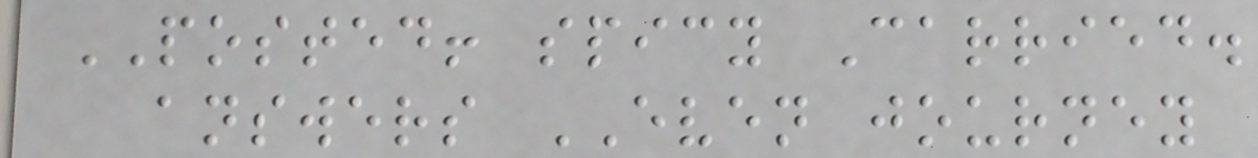POSTED! spicy Carried.
answers EVEN journey
